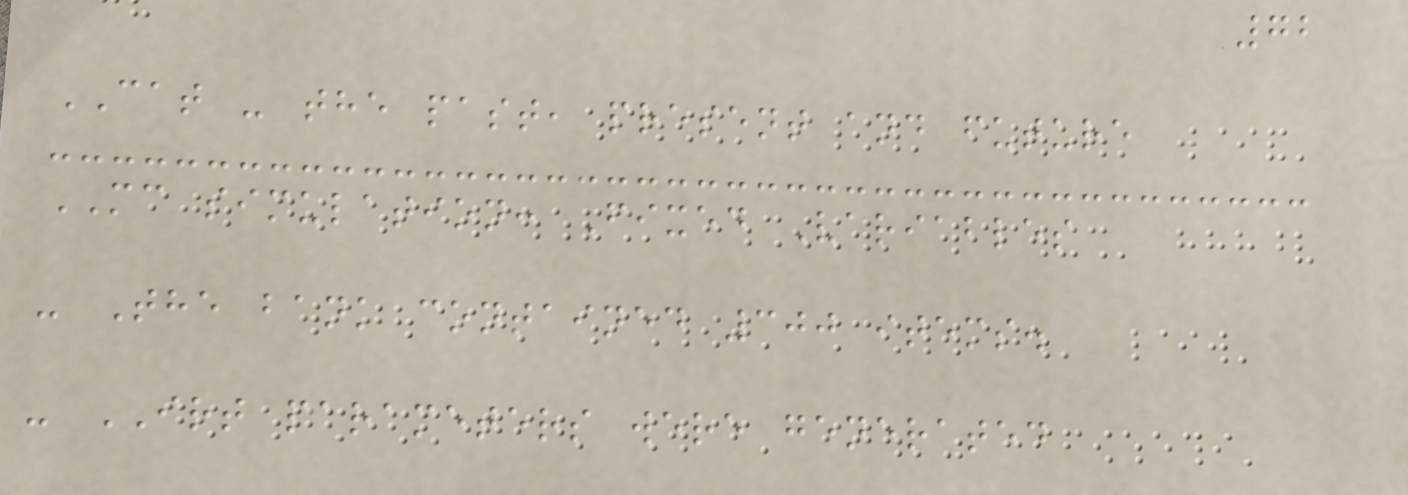72
CAT - the past, present and future
MC simulation: Fixed Variables
- The bank contained 300 items.
- IRT parameters were generated
